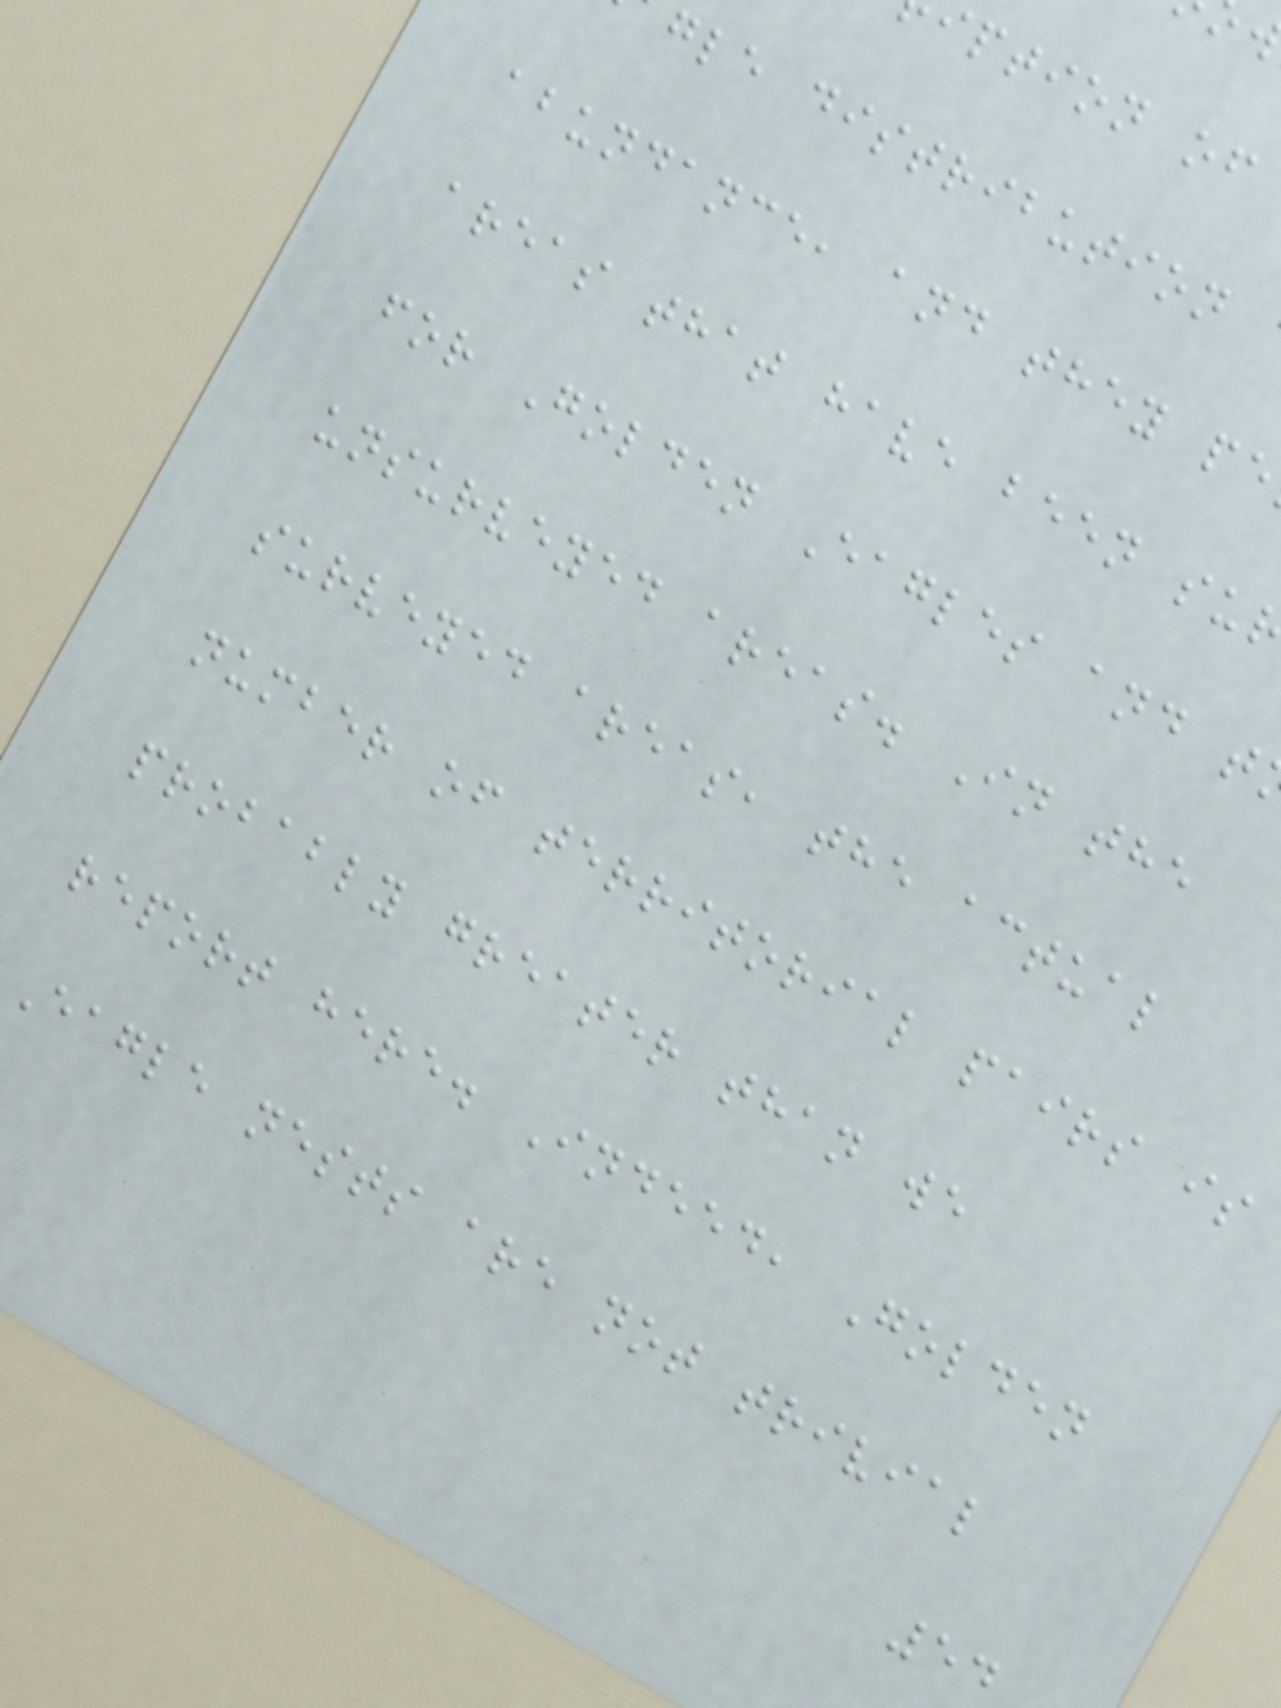iption of
gle distribution
abundance, and they pe
areas that have been su
for Golden Eagles and t
unsurveyed areas. In the
surveyed areas, the actual
number of territorial pairs is
probably greater than we
report here. Indeed, Golden
Eagle nests are not trivial
54
